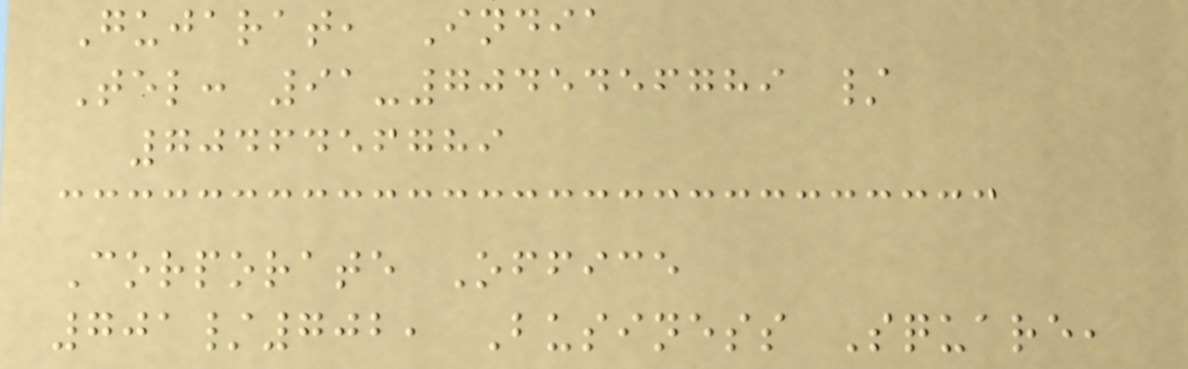Gujarat, India
Tel: 91-7045456789 /
7046456789
Corporate Office
701/702, Business Square,
